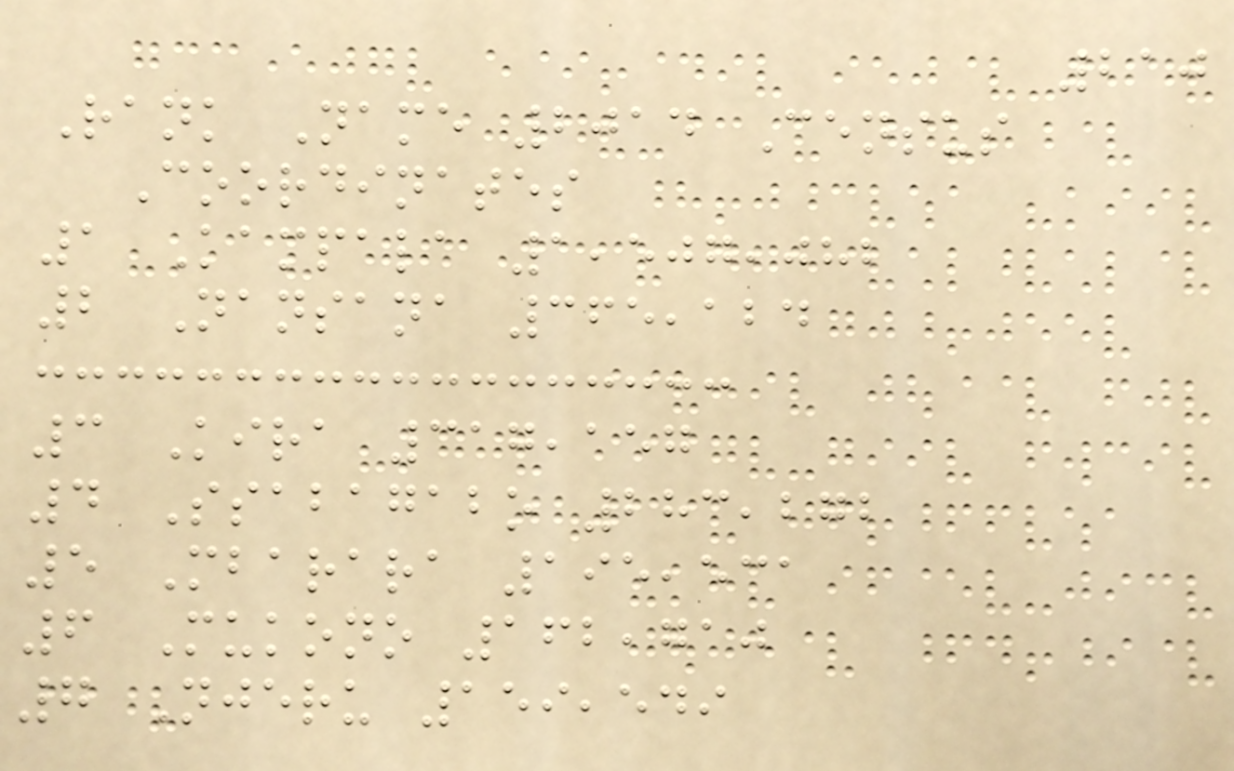210
Rank Name 2014 Census
Coordinates
1 Kampala 1,507,082
2 Nansana 365,124
3 Kira 317,157
4 Ssabagabo 283,272
5 Mbarara 195,531
6 Mukono 162,710
7 Njeru 159,549
